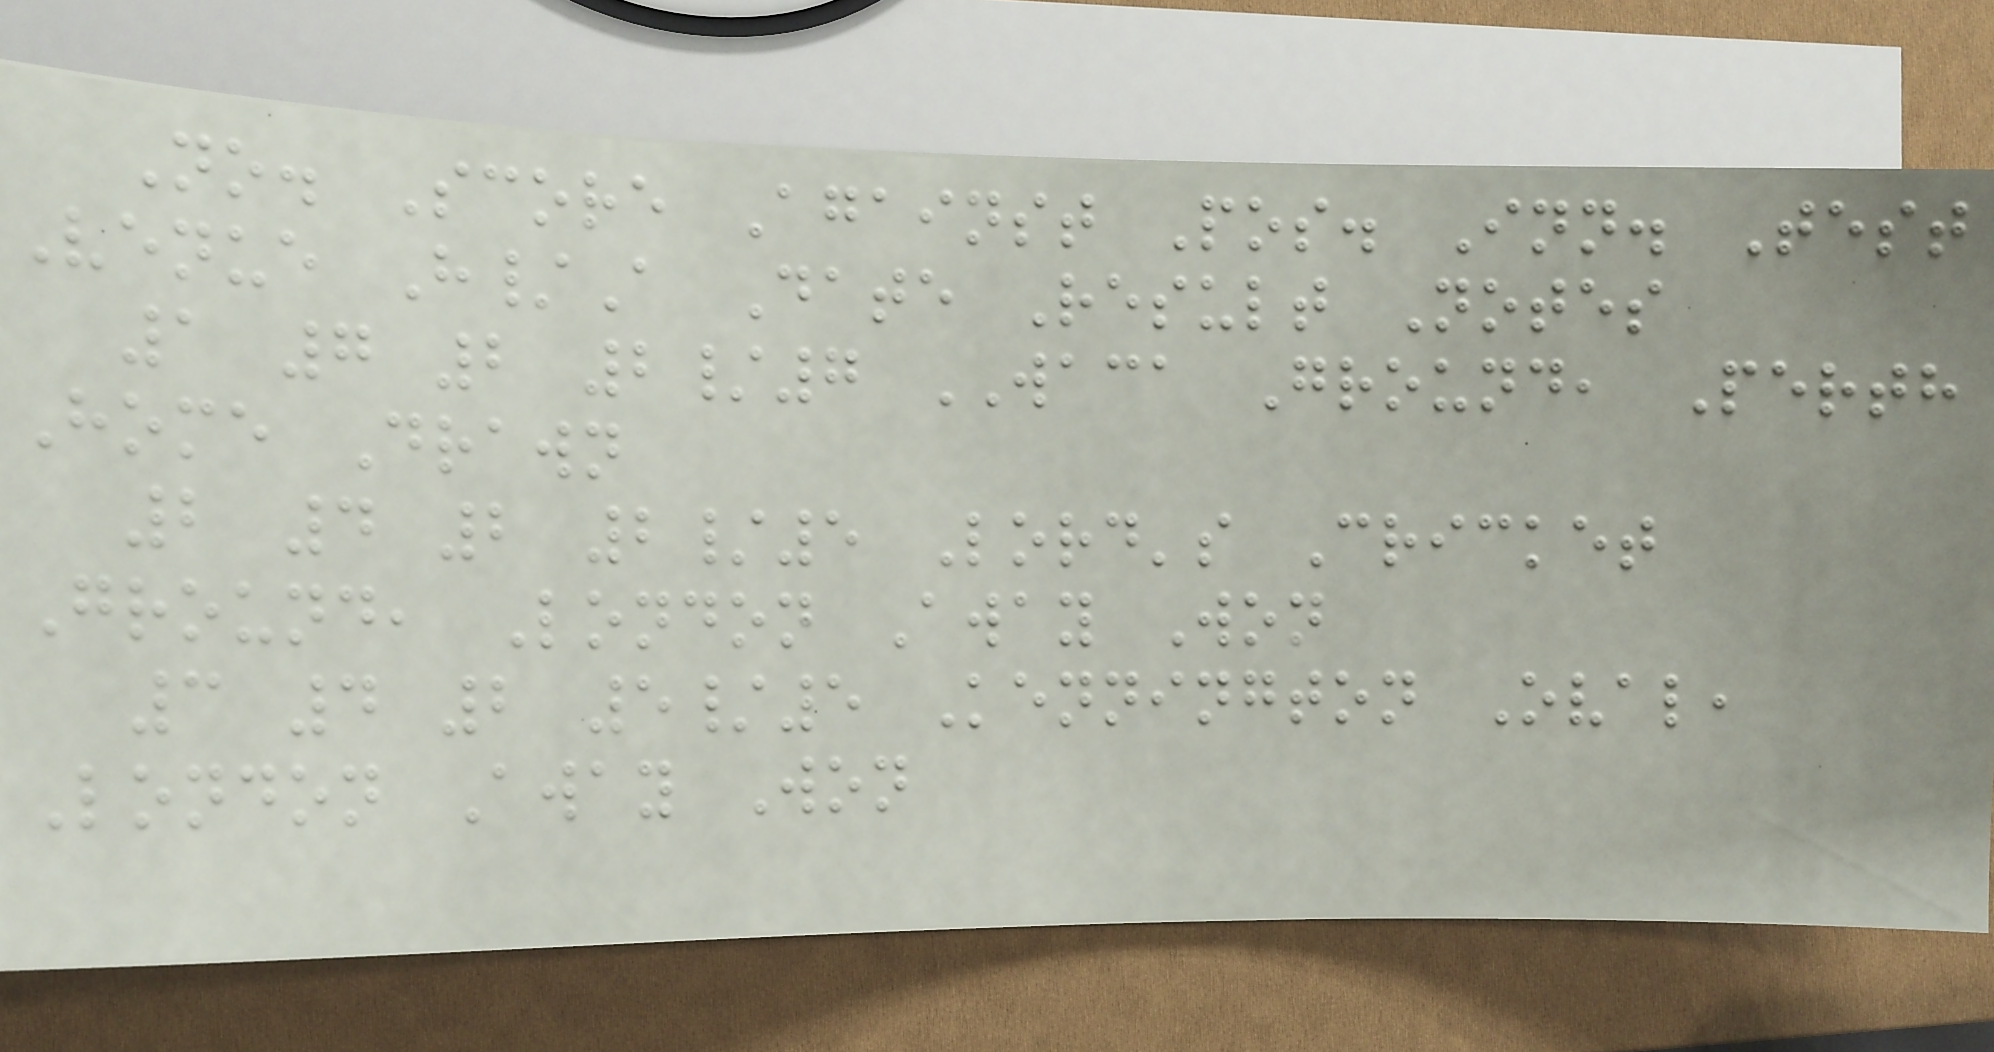No. Score Against Pos. Inn. Test
Venue H/A Date Result Notes
1 7 2 2/7 WACA Ground, Perth
Home Drawn
2 4 2 2/5 Lord's Cricket
Ground, London Away Won
3 4 2 5/5 Kennington Oval,
London Away Won
